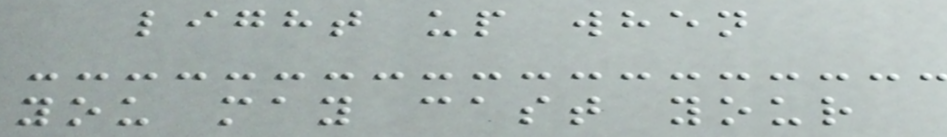light up when
you may cast your
